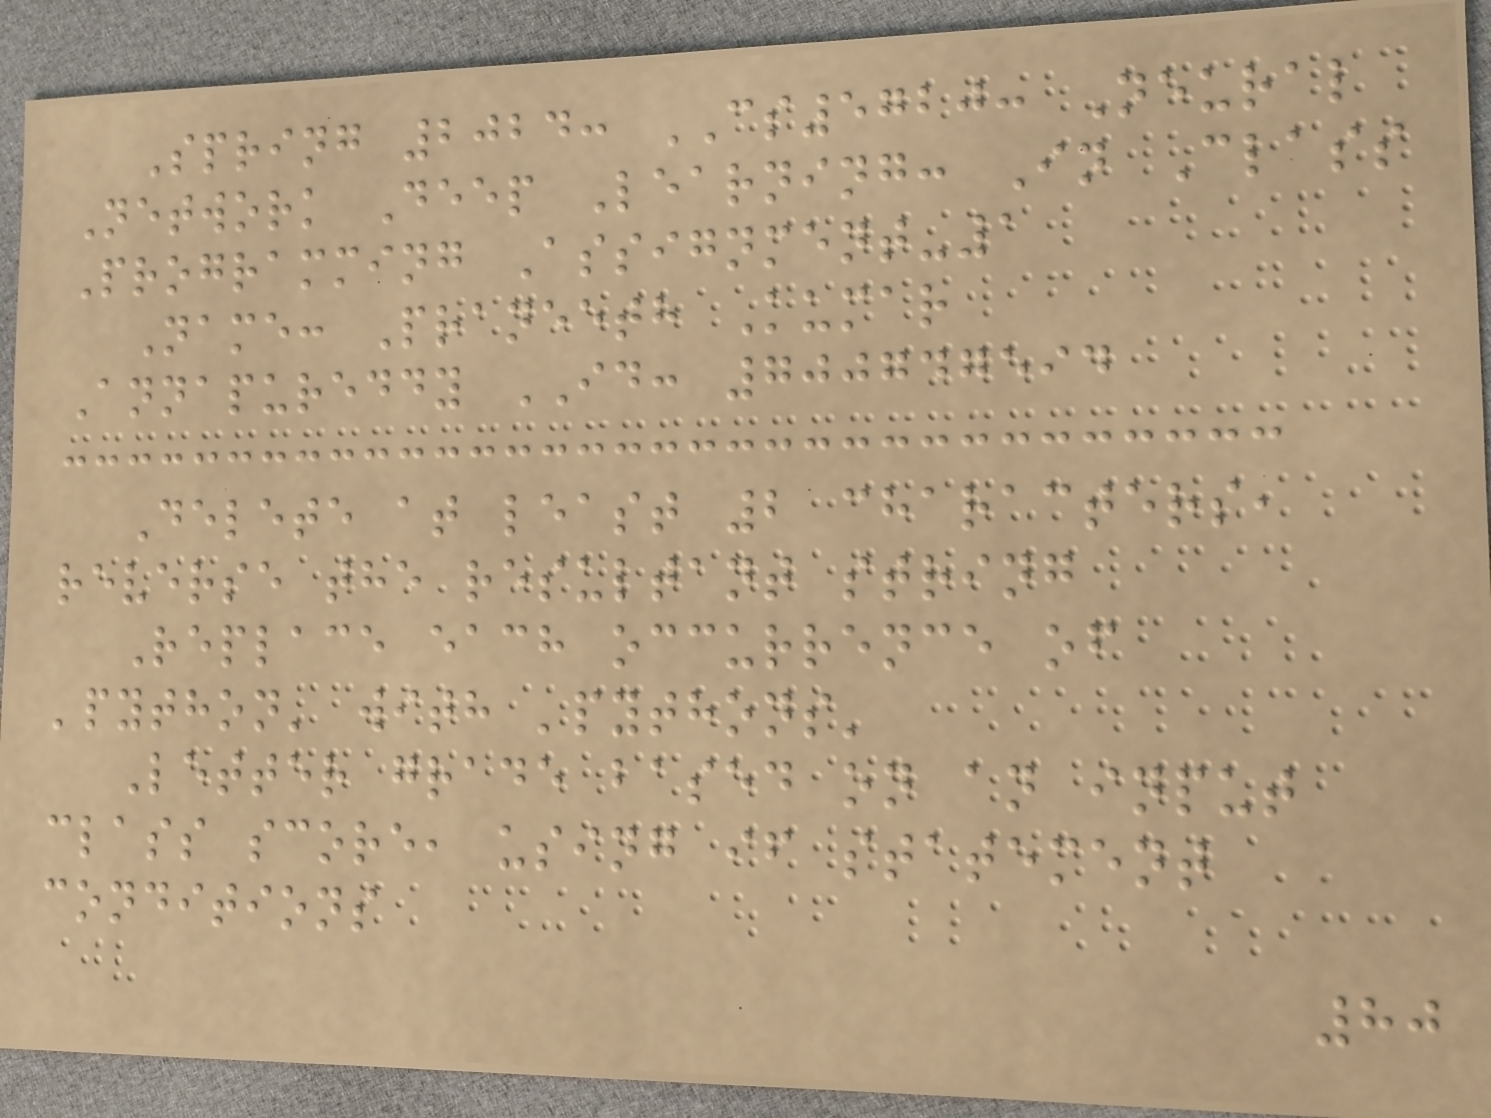Spring 2024: CS5720: Neural
Network Deep Learning: In Class
Programming Assignment-1
Name: Praneeth Kumar
Annapureddy ID: 700747594
Delete at least 2 characters,
reverse the resultant string
Replace each occurrence of
'python' with 'pythons'
Letter grade based on an input
class score, using if statement
conditions
80
